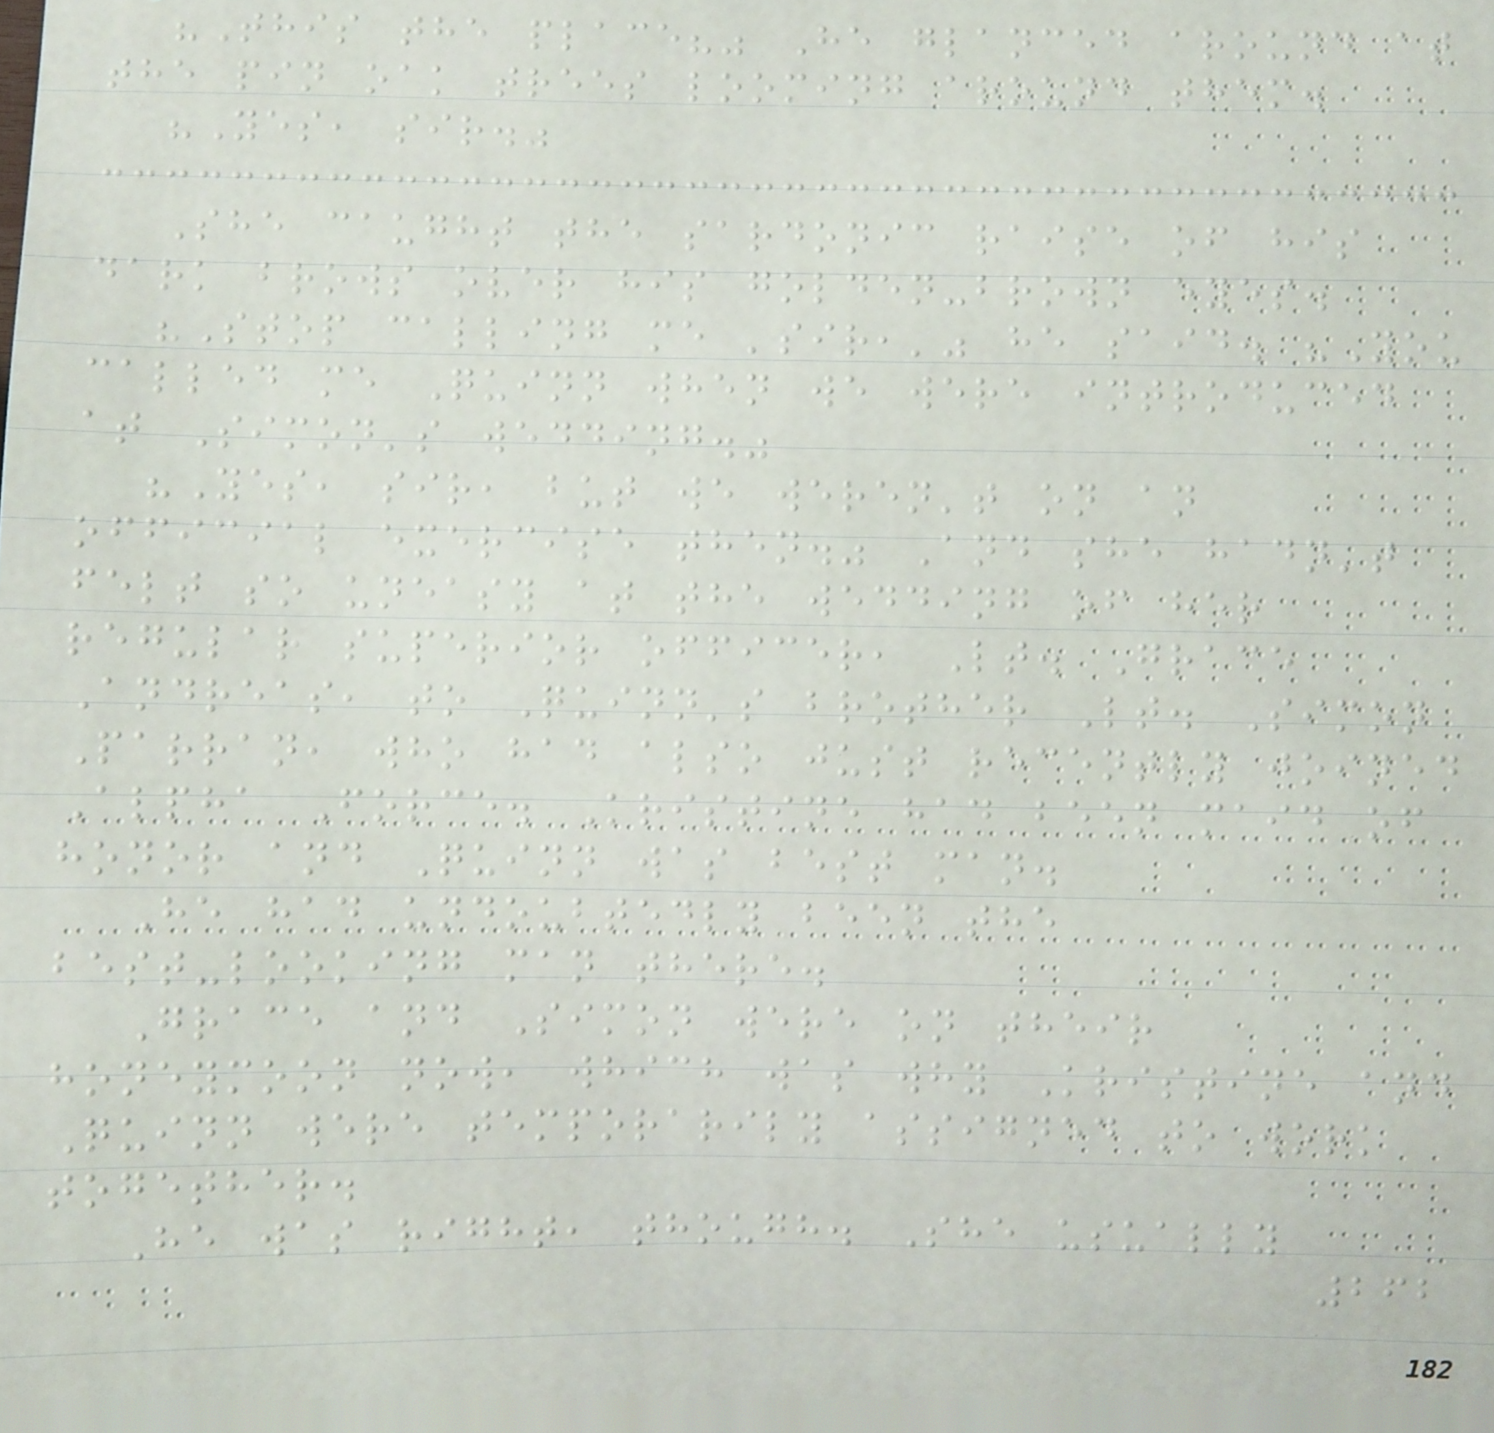"This the place?" He glanced around at
the pin oak trees looming around them.
"Yes, sir."
She caught the sardonic raise of his
dark brows over his golden-brown eyes.
"Stop calling me 'sir,'" he said. "You
called me Quinn when we were introduced
at Simon's wedding."
"Yes, sir, but we weren't on an
official exercise then." And she hadn't
felt so uneasy at the wedding of her
regular superior officer, Lt. Grace
Andreas, to Quinn's brother Lt. Simon
Parran, who had also just recently joined
Alpha Force. Kristine had been maid of
honor and Quinn was best man.
He had undoubtedly been the
best-looking man there.
Grace and Simon were on their
honeymoon now, which was why Kristine and
Quinn were temporarily assigned to work
together.
He was right, though. She usually
262
